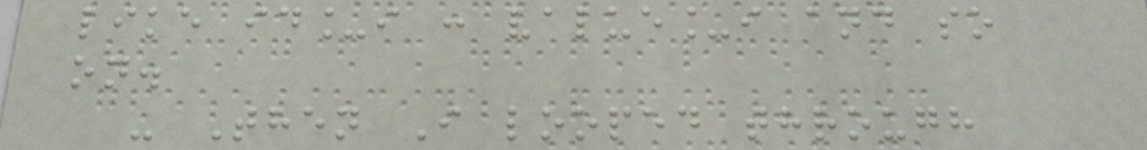like id_i : value_i and so
on.
- Then I looped through
